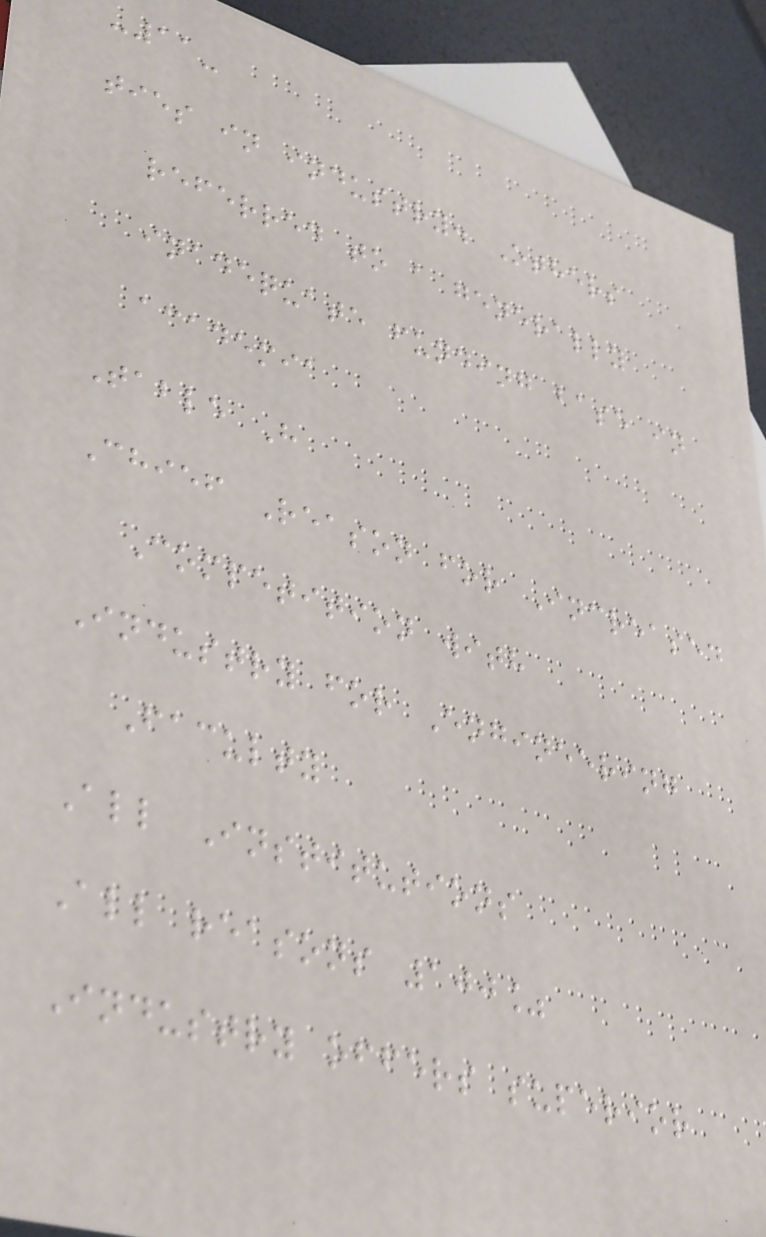-11-
ties in industry. Others
referred to a generally
inadequate funding base in
academia
Table H
Chief Reason for Increased
Competition with
Industry for Engineering
Faculty
All Institutions
All reasons 100%
Industry offers superior
